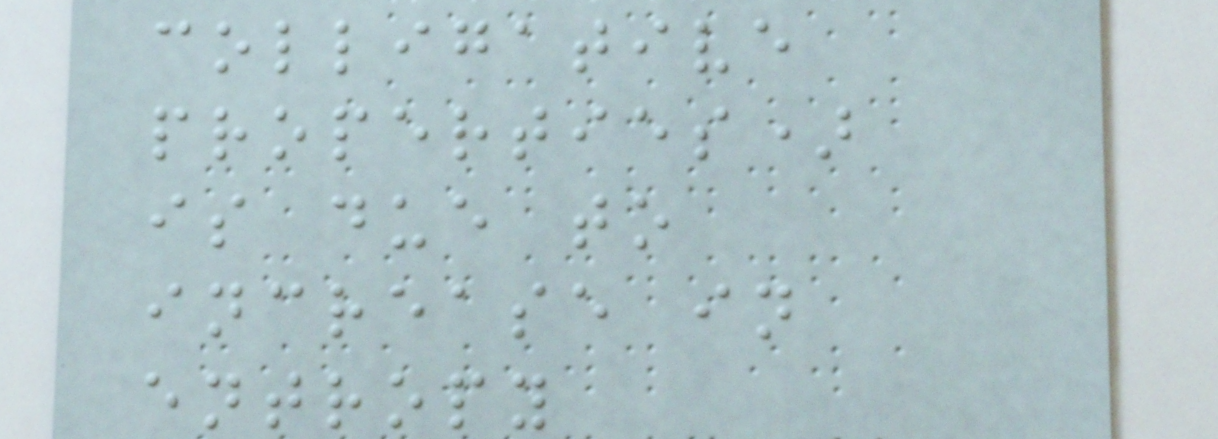colligative
properties)
is due to
increase in
entropy
